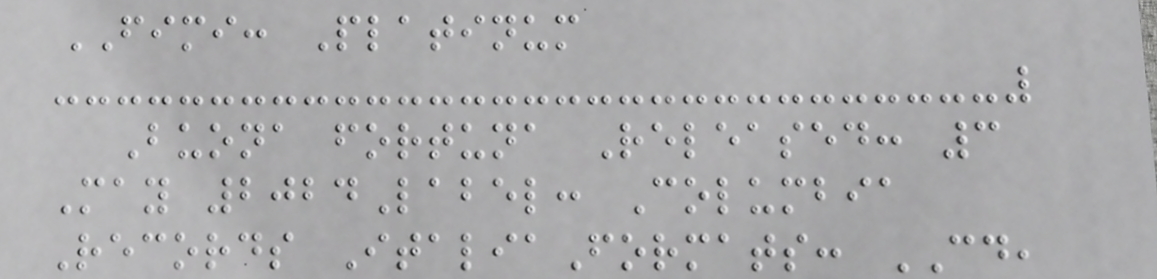FIMI: Platinum
Buona fortuna Released: 3
May 2024Label: Columbia
Records ItaliaFormats: CD,
